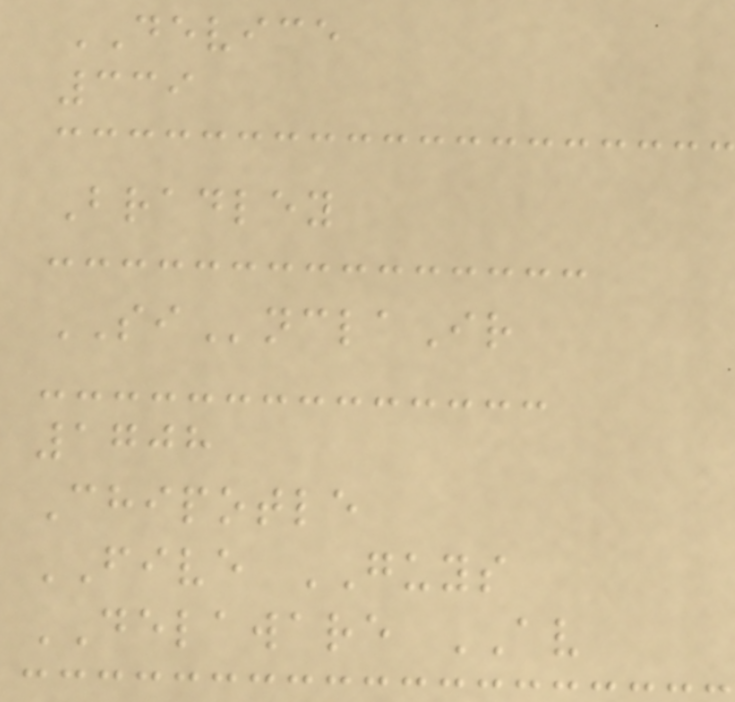DEVICE
339
Bradley
SInclaIr
1708
Chipotle
FIVE GUYS
DELAWARE AV
